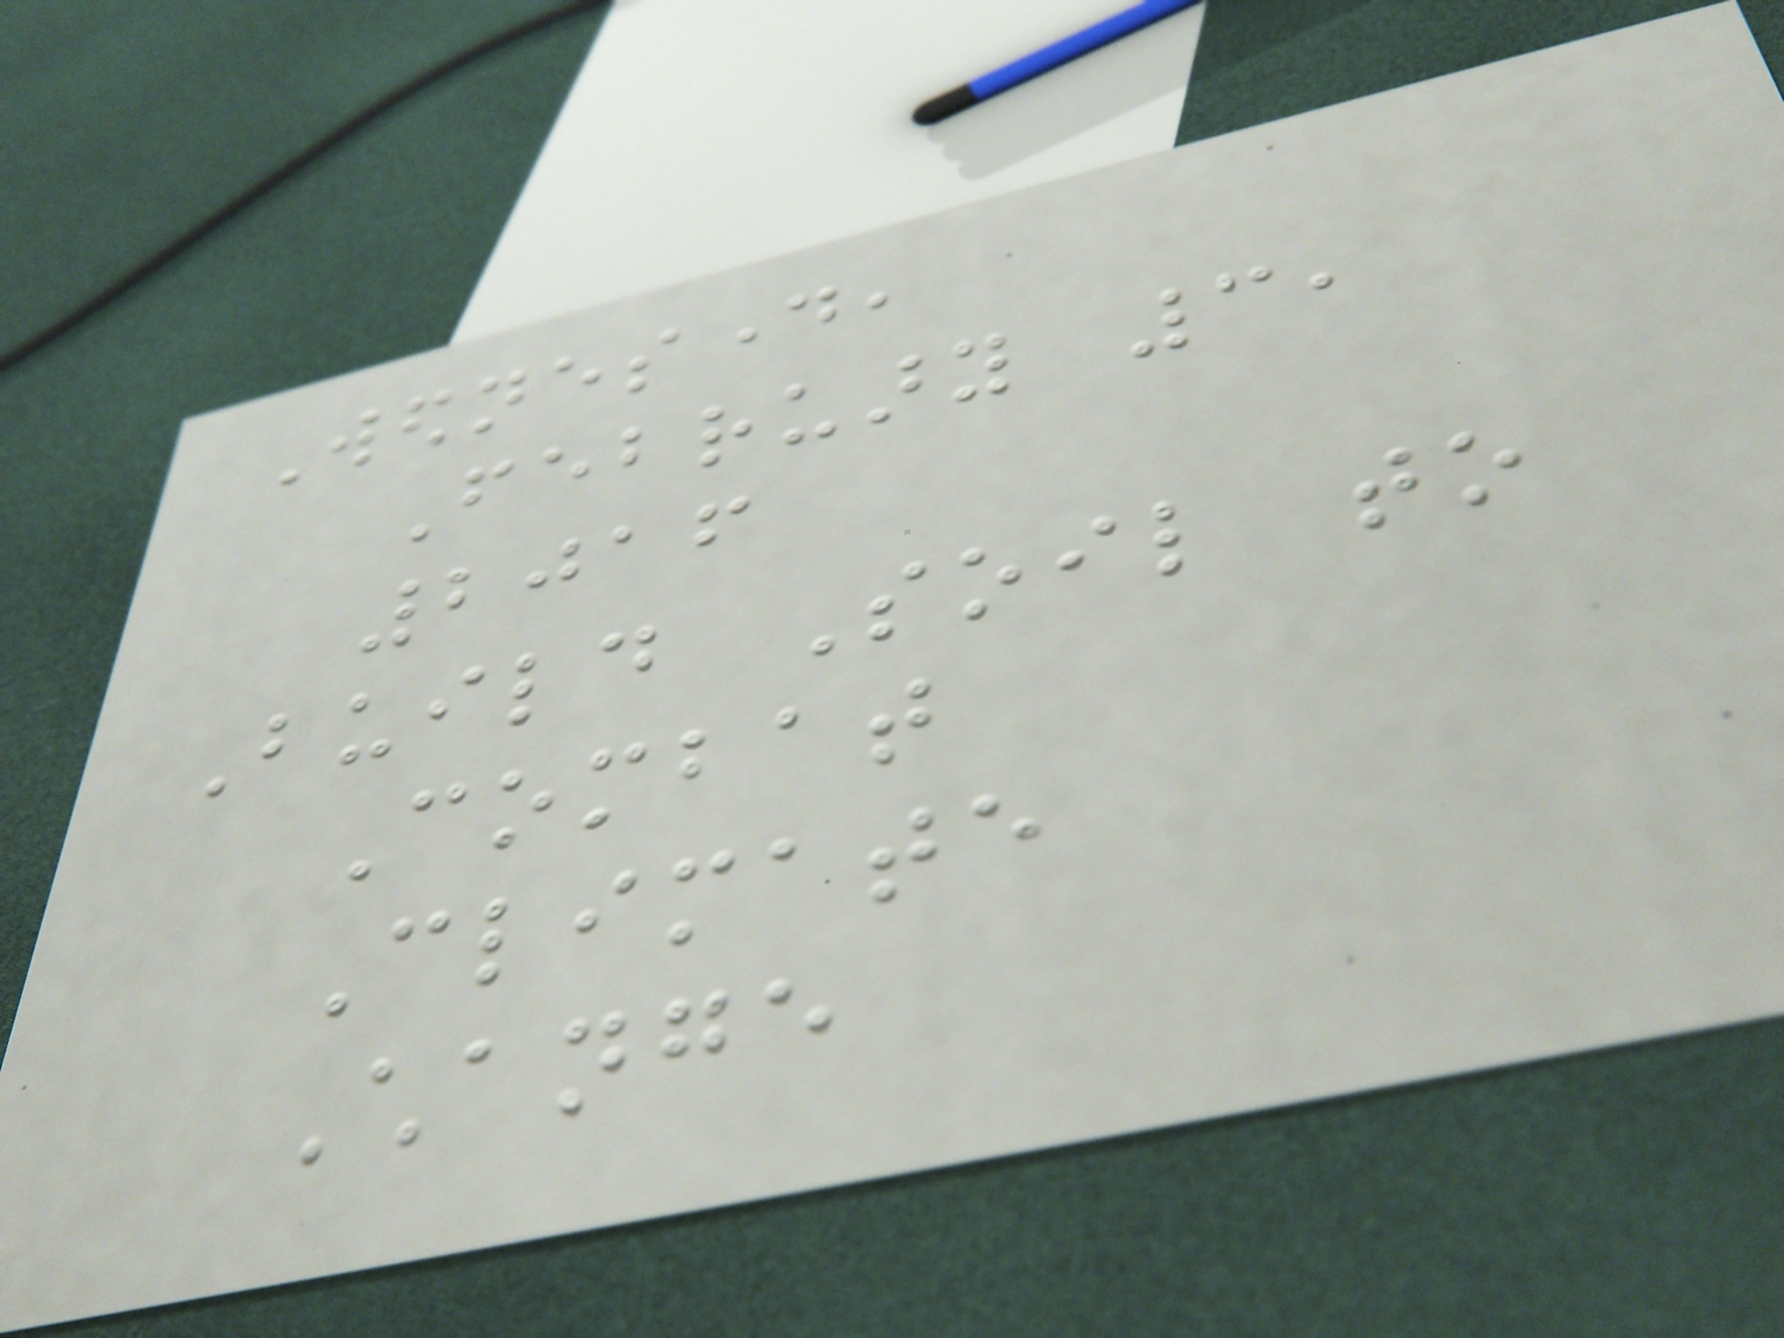Wednesday,
February 3,
2016
Build Soil to
Combat
Climate
Change
